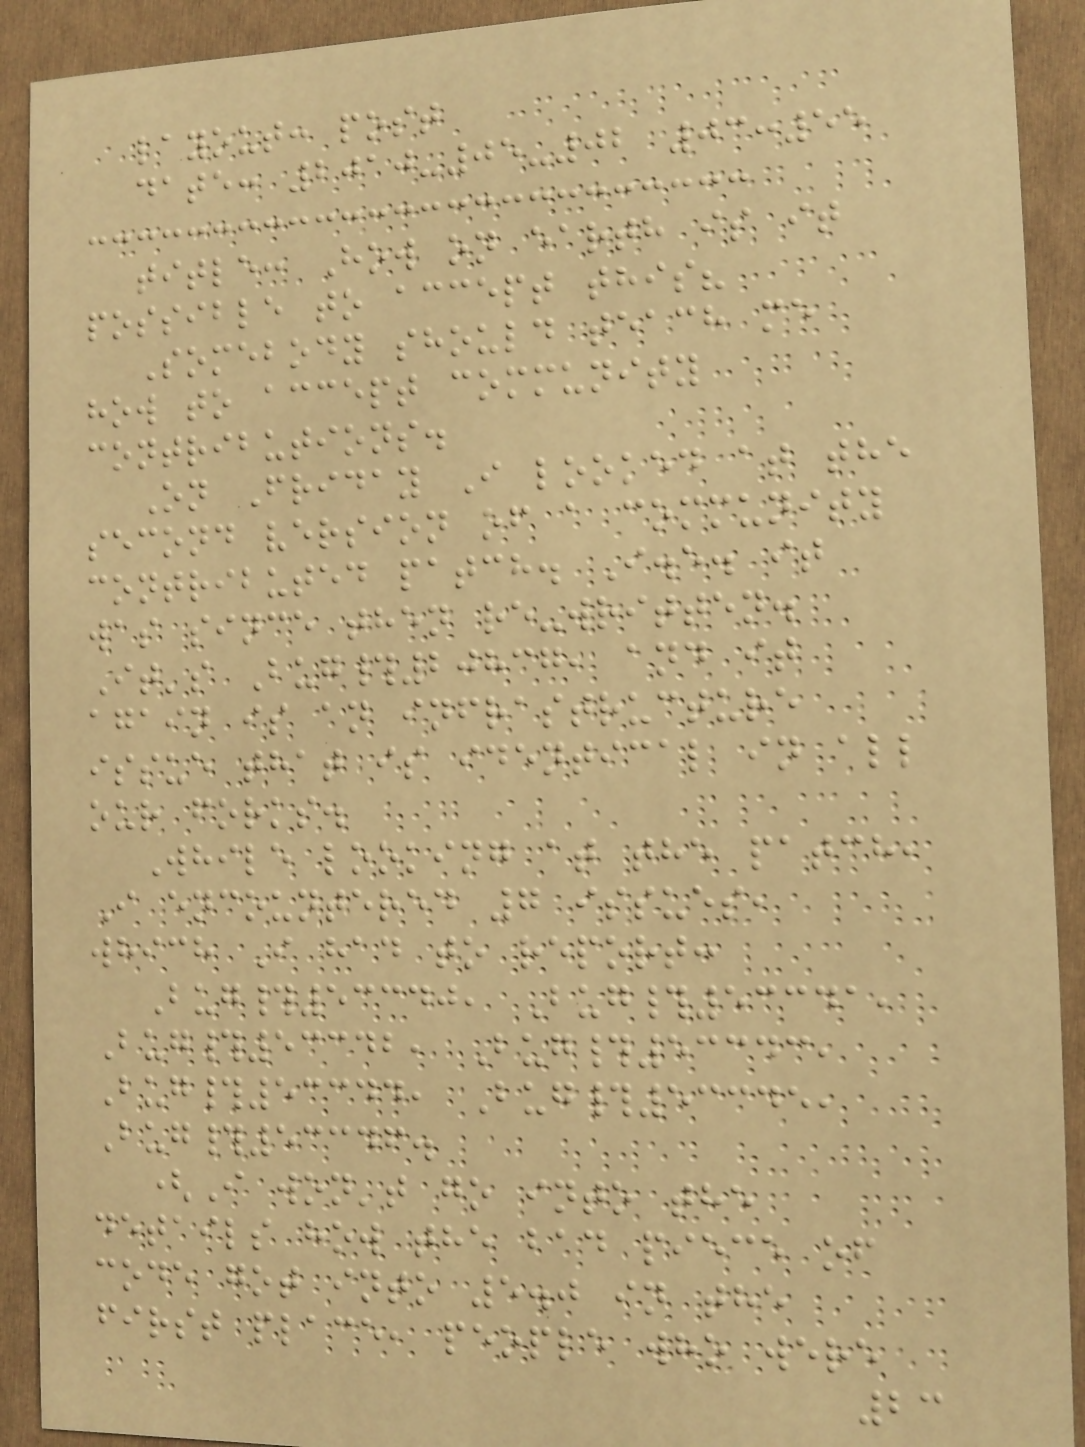layout: post
date: 2010-05-02 03:55
title: How on earth is it
possible to accept this?
Somebody should teach me
how to accept community
contributions.
On Friday I looked at the
second version of a community
contributed patch. I.e. it
was since then re-written.
It's Bug#20837, and it
again is an infrastructure
issue that is identical in all
our forks.
While looking at the patch,
I encountered 7 issues,
which I had to report:
Bug#53340, Bug#53341,
Bug#53342, Bug#53343,
Bug#53344, Bug#53345,
Bug#53346.
(I won't go into the
details how the bad piece of
code got into 5.0 in the
first place, people who were
23
